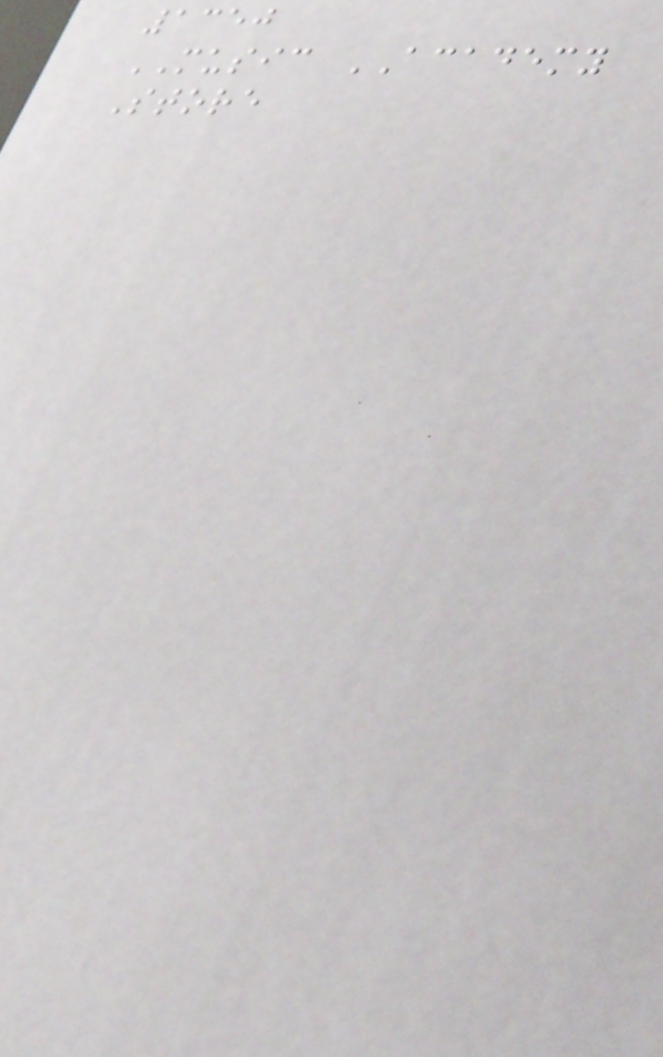1350
MUSIC ACADEMY
Store
